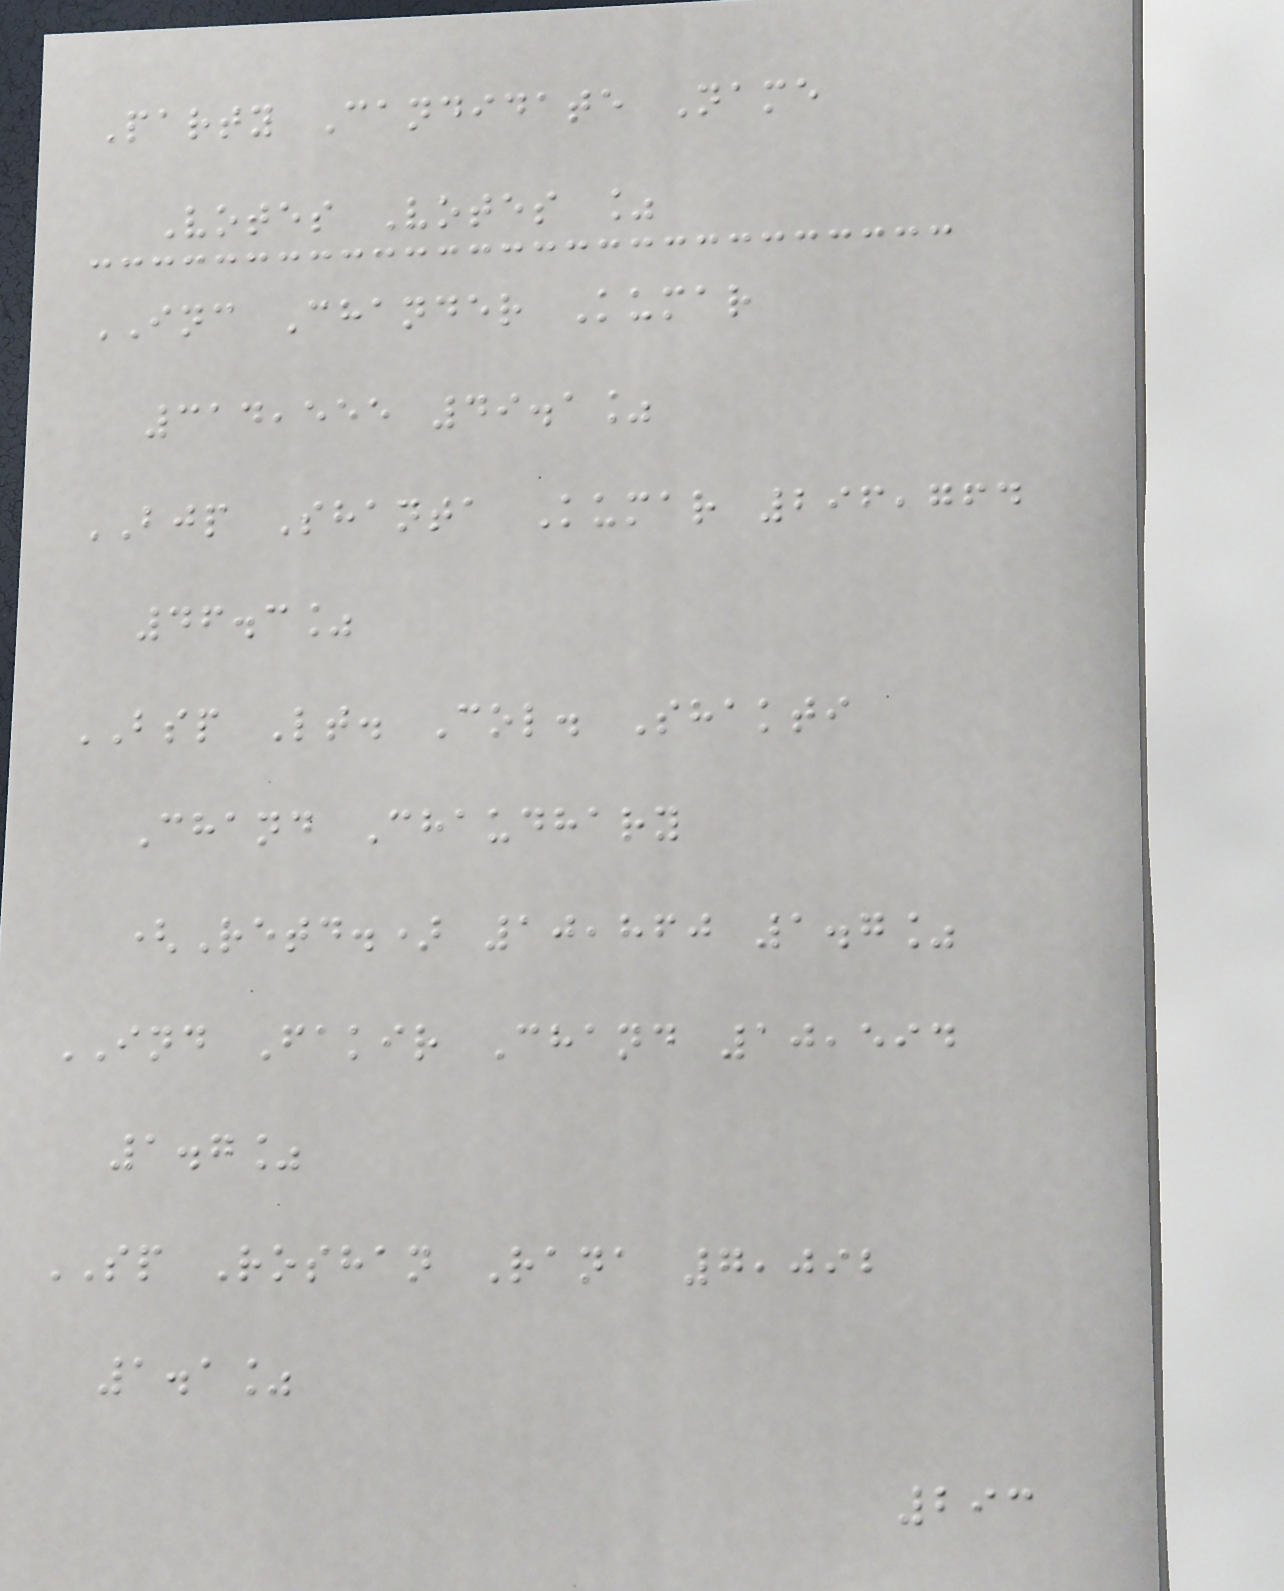Party Candidate Name
Votes Votes %
INC Chander Kumar
314,555 49.1%
BJP Shanta Kumar 296,764
46.3%
BSP Lt. Col. Shakti
Chand Chaudhary
(Retd.) 10,860 1.7%
IND Fakir Chand 10,594
1.7%
SP Roshan Rana 7,092
1.1%
293
